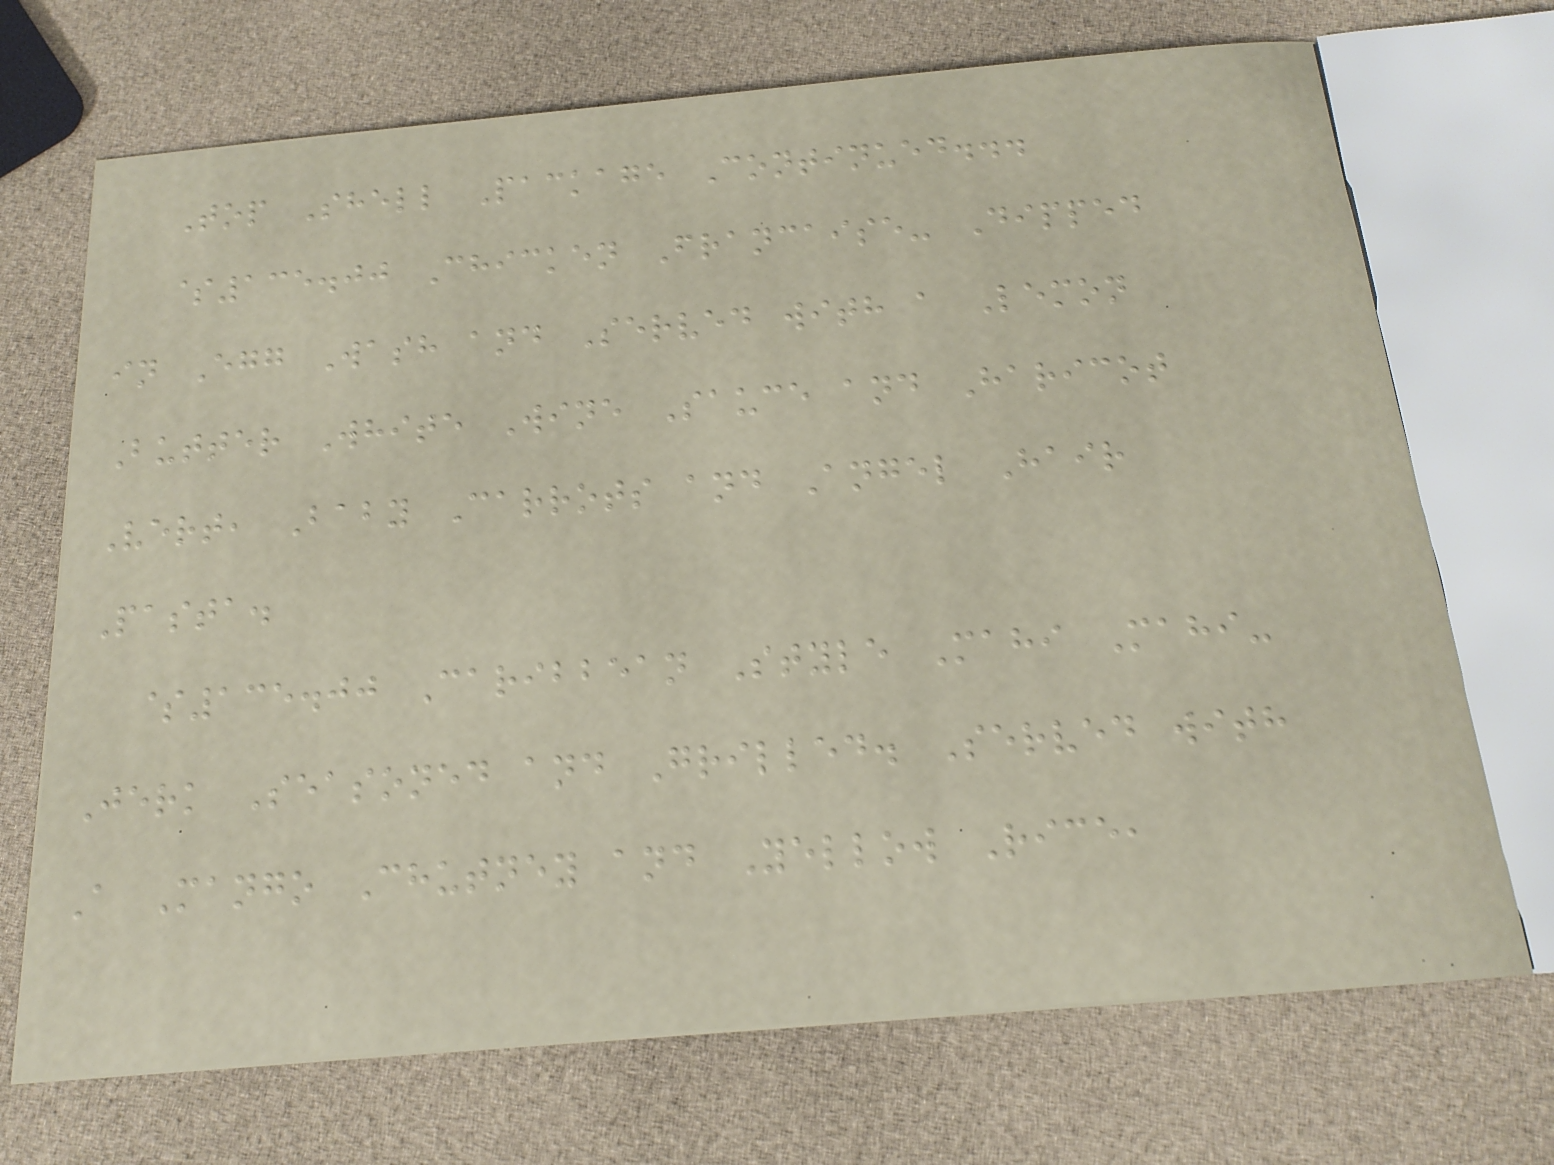Top Shell Package Continued...
$135.00 Chicken Francaise- Dipped
in Egg Wash and Served with a Lemon
Butter White Wine Sauce and Haricot
Vert, Baby Carrots and Angel Hair
Pasta.
$135.00 Caribbean Style Mahi Mahi-
Jerk Seasoned and Grilled. Served with
A Mango Chutney and Yellow Rice,
